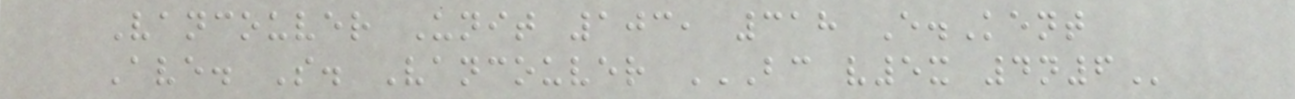Vancouver Unit 103, 318 E.Kent
Ave. S. Vancouver BC V5X 4N6
